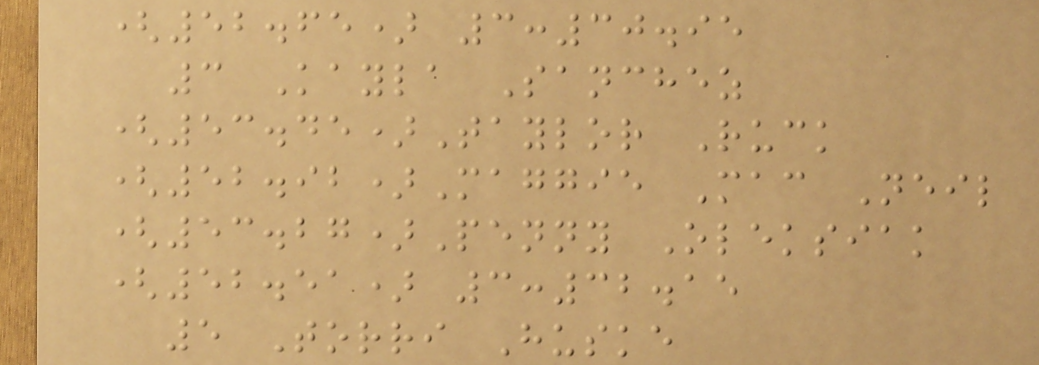(52.65) 3:30.95
3 Kayla Sanchez
(53.45)Taylor Ruck
(52.92)Maggie Mac Neil
(53.27)Penny Oleksiak
(52.51) 3:32.15
5 Torri Huske
